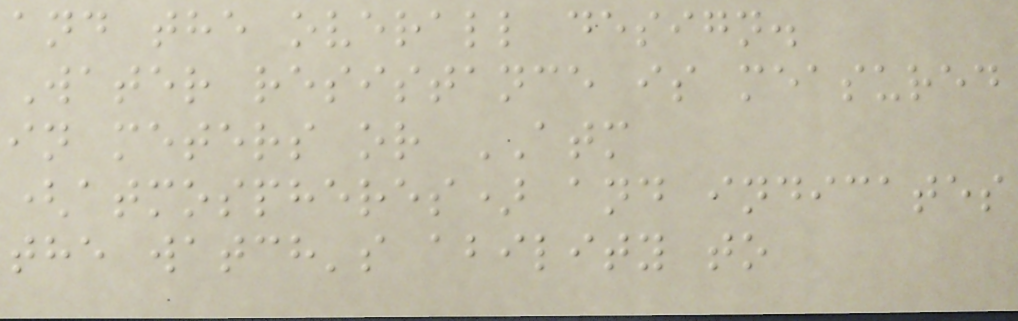and the overall design.
Water resistance is measured
in meters or ATM
(atmospheres) and indicates
the watch's ability to
